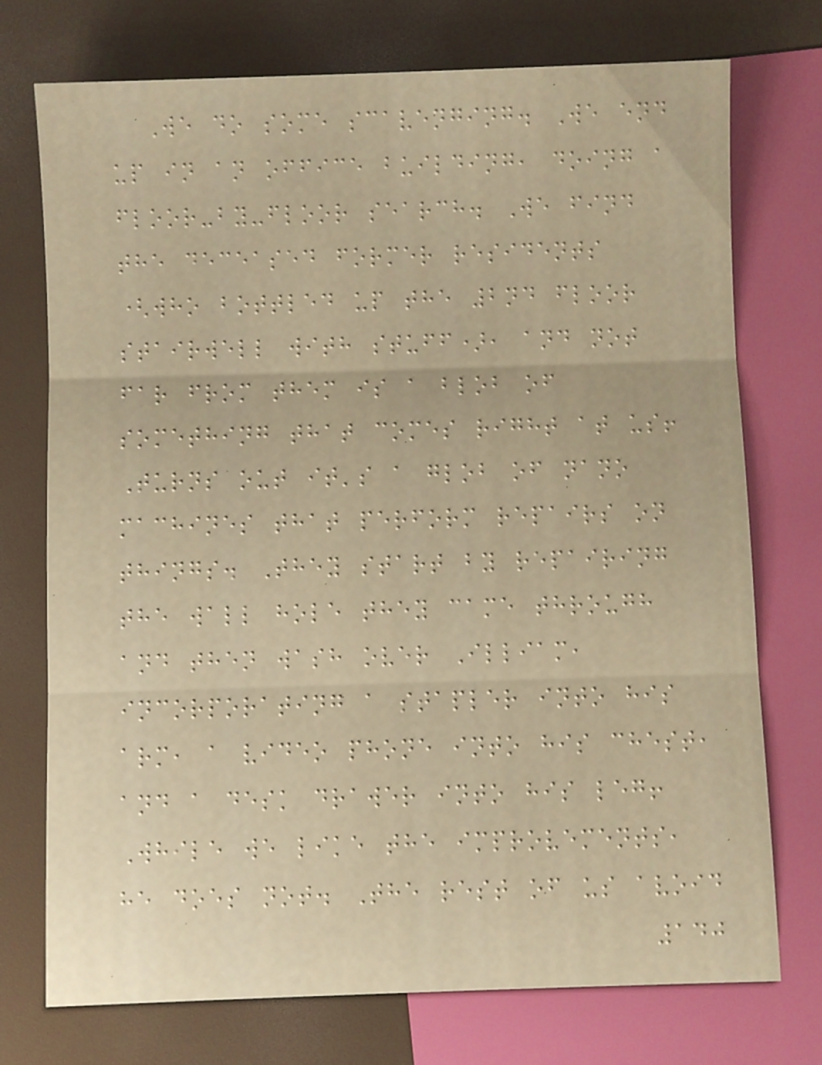We do some scavenging. We end
up in an office building, doing a
floor-by-floor search. We find
the deceased former residents
(who bottled up the 2nd floor
stairwell with stuff), and not
far from them is a blob of
something that comes right at us!
Turns out it's a glob of nano
machines that perform repairs on
things. They start by repairing
the wall hole they came through
and then wash over Illiam,
incorporating a stapler into his
arm, a video phone into his chest,
and a desk drawer into his leg!
While we like the improvements,
he does not. The rest of us avoid
140
